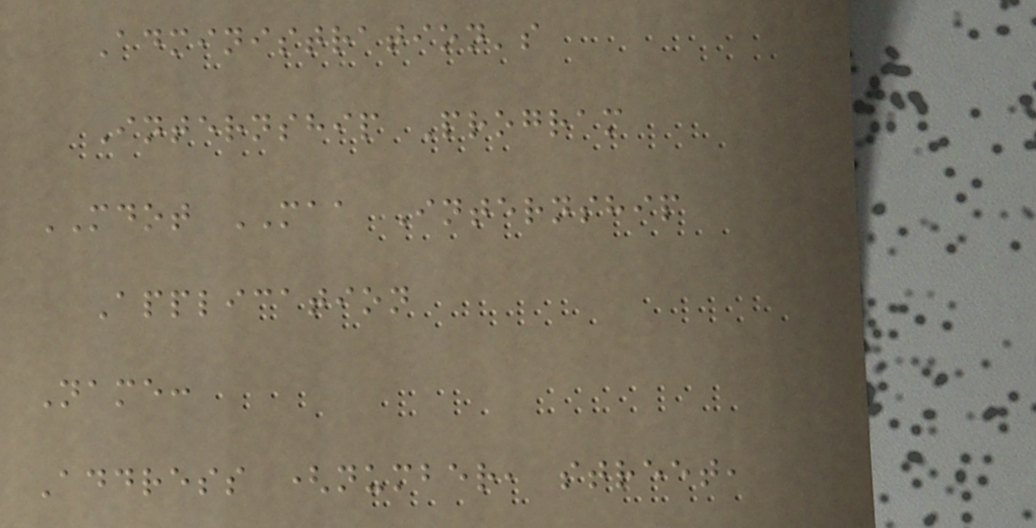Administration's
Internship Program
MDOT MAA Internship
Application
Name:
Address (number, street,
